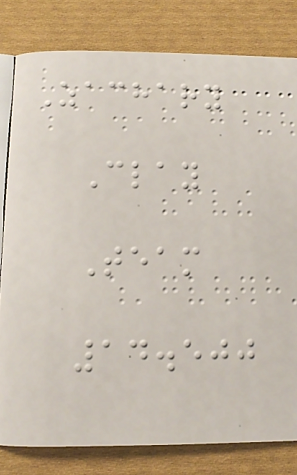Zachary
Clay
Team
14.500
